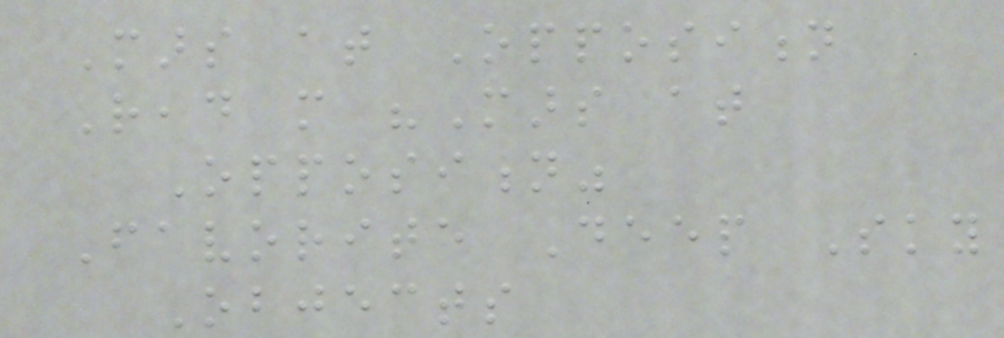Mars at Opposition
Read more "Mars at
Opposition"
Favorite Deep Sky
Objects
